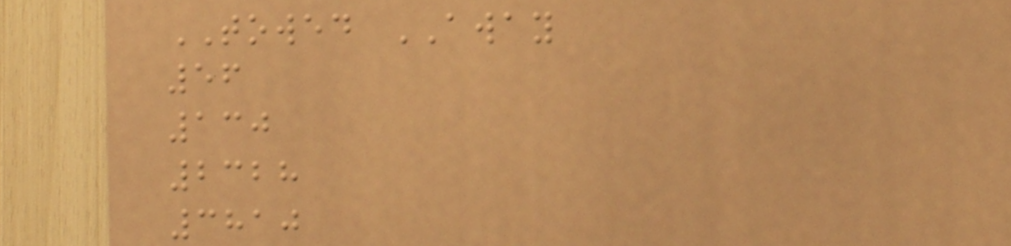TOWED AWAY
56
130
2328
3810
